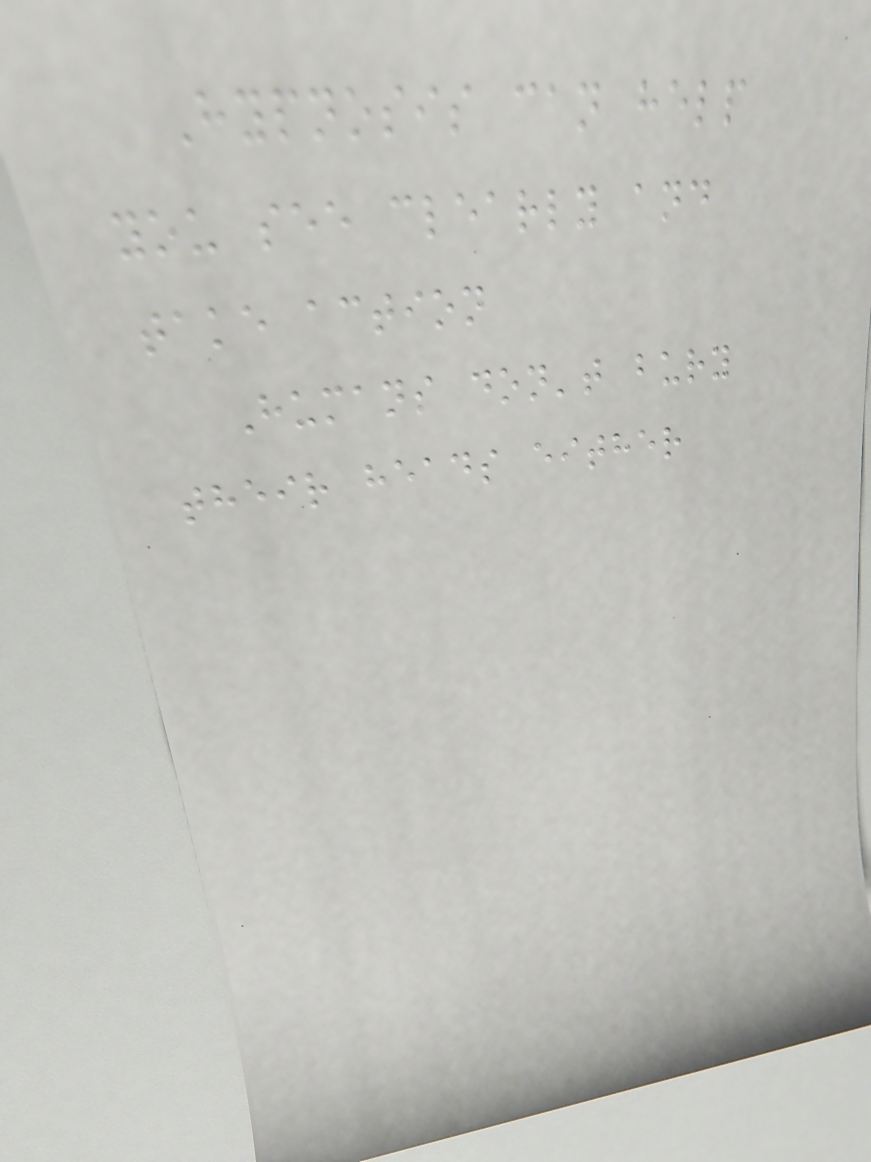Hypnosis can help
you see clearly and
take action
Humans don't bury
their heads either
